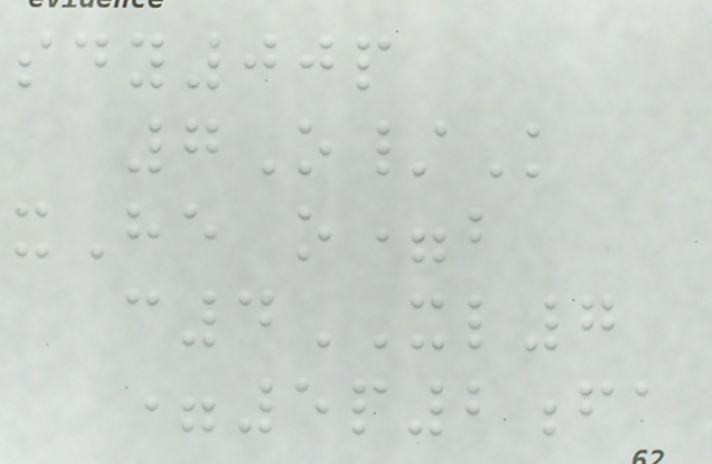sdy00p
7O/K
xHe o=b
c4XL7
=5p2fa
